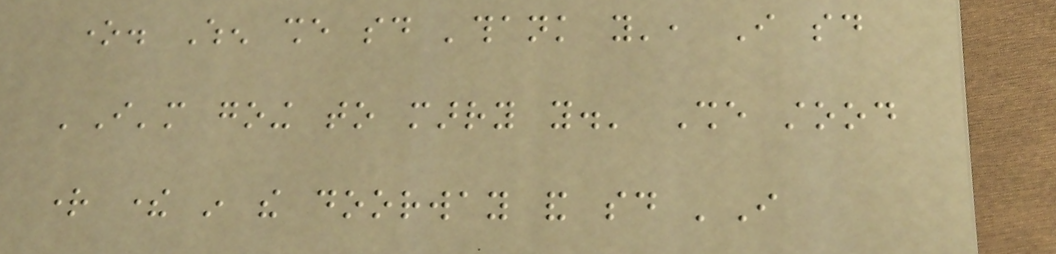one. When she said 'thank you', I said
'I'm going to marry you.' She stood
right there in the doorway and said 'I
